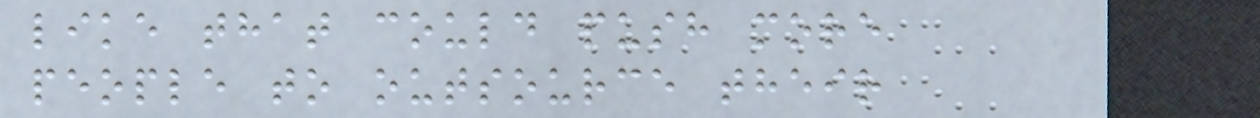like that could push more
people to outsource their
